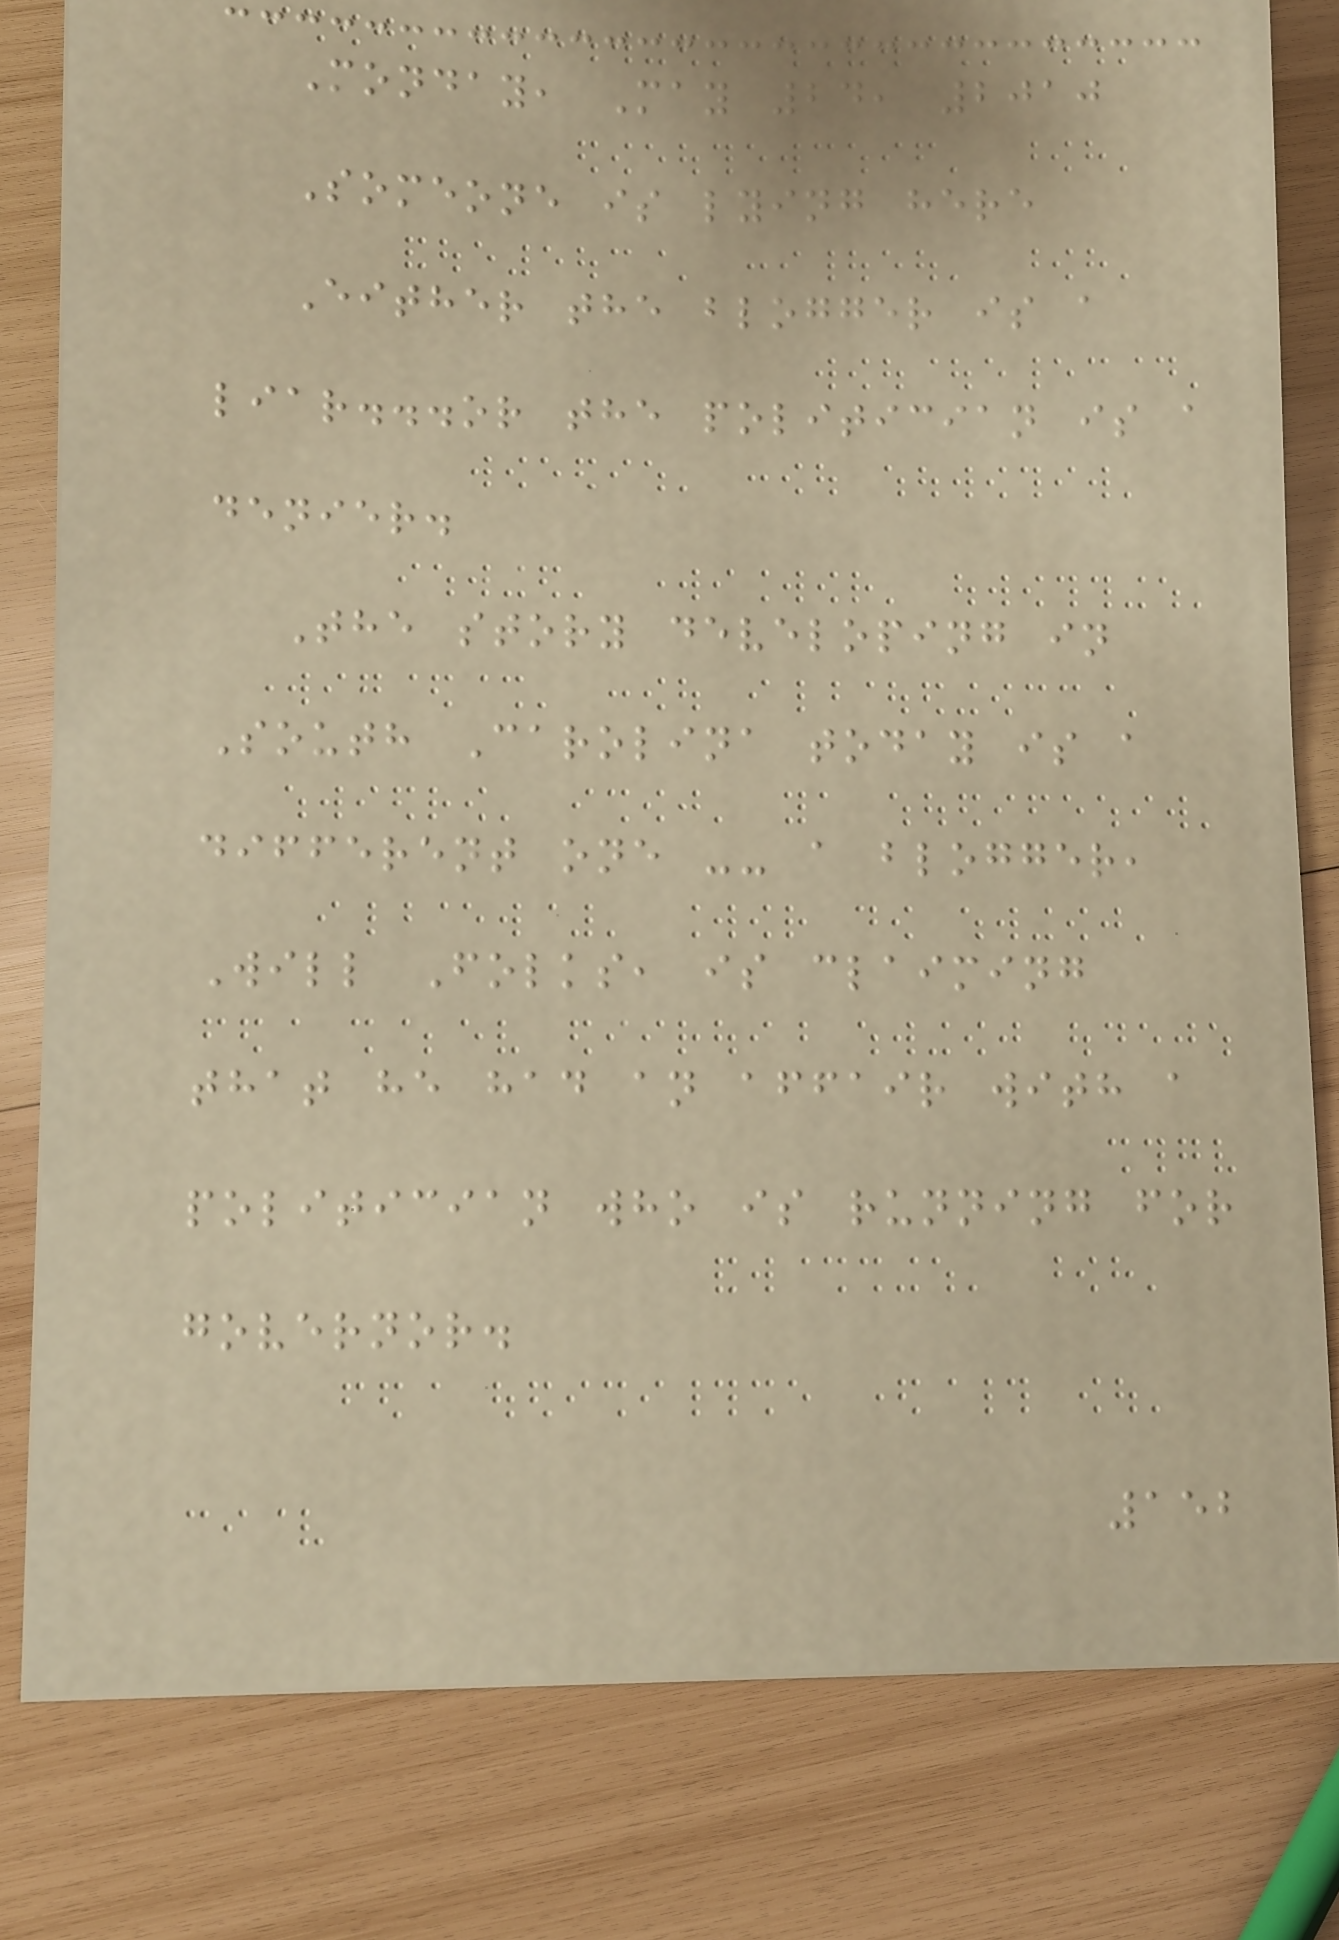Monday, May 24, 2010
Someone is lying here
Either the blogger is a
liar...or the politician is a
denier.
The story developing in
South Carolina today is a
different one -- a blogger,
Will Folks, is claiming
that he had an affair with a
politician who is running for
governor.
152
